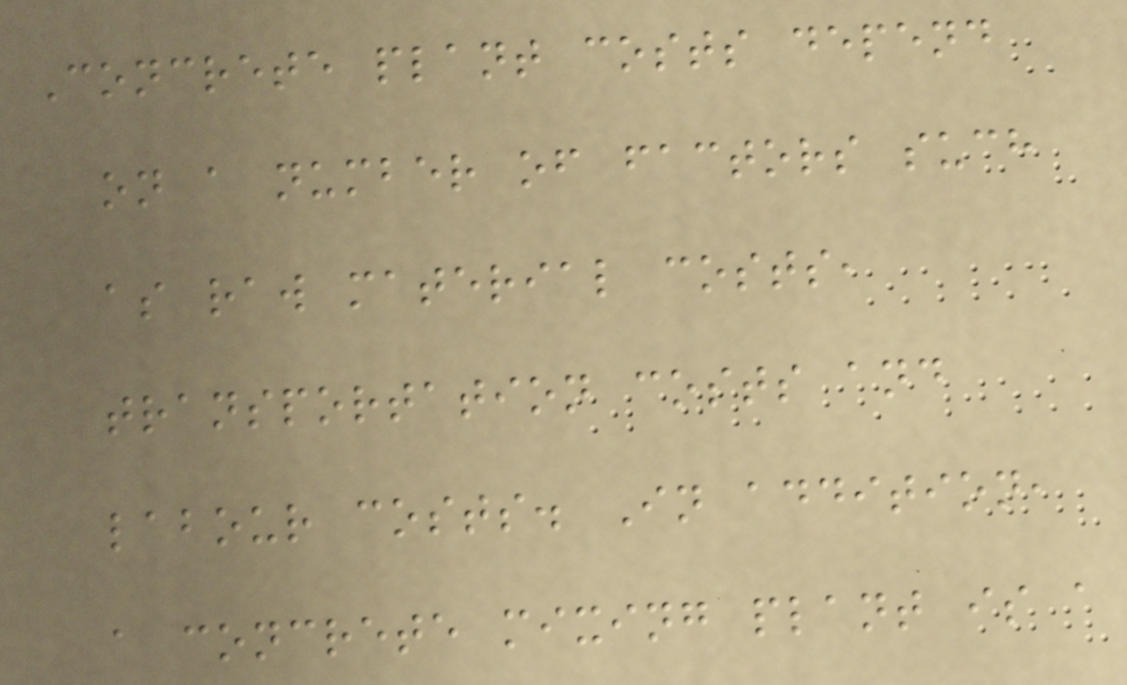Concrete plant costs depend
on a number of factors such
as raw material costs,
transportation costs and
labour costs. In addition,
a concrete mixing plant is a
